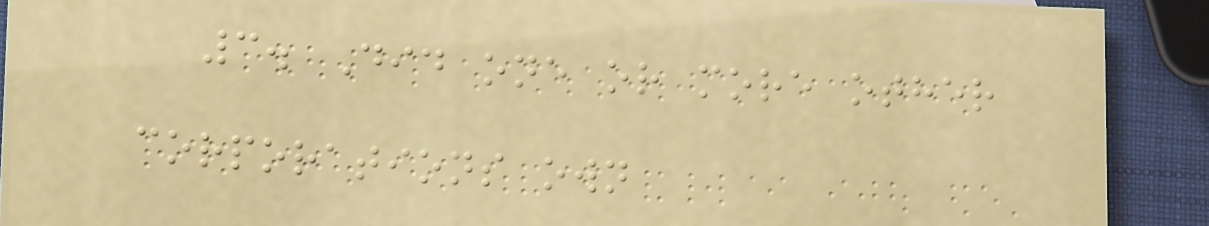3. Did one or more other
corporations own
